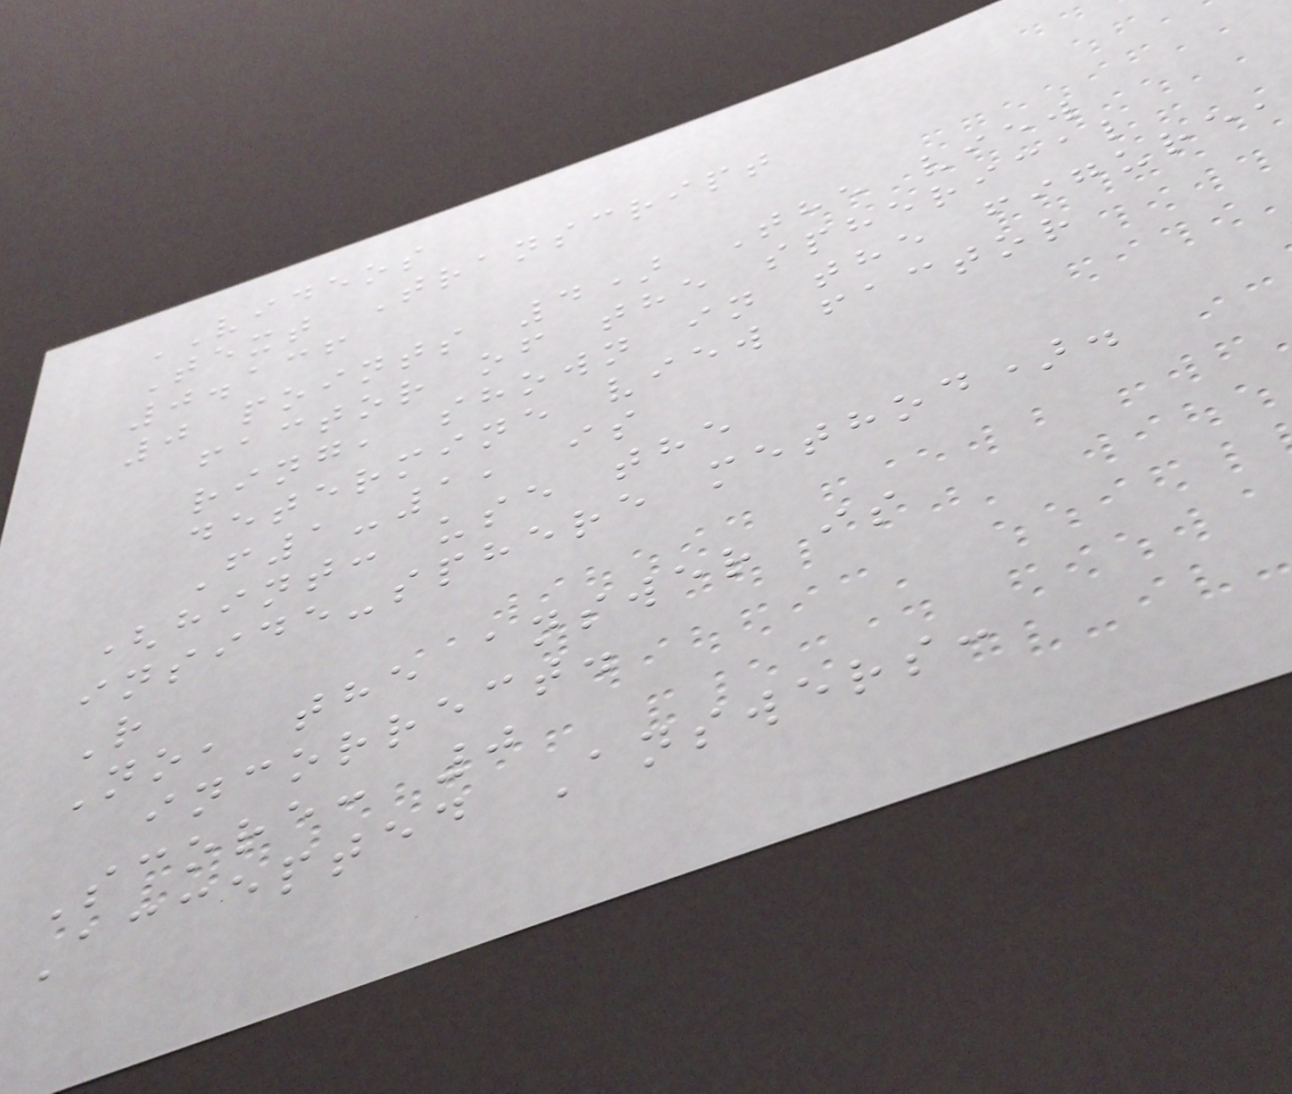VIDEOS
Text Transcript
0.136
0 points 4) The view
factor of the spherical
ring, shown in the figure,
determine view factor
F1-1, is
(hint: use the
inside-sphere method).
R
No, the answer is
incorrect.
Score: 0
Accepted Answers:
